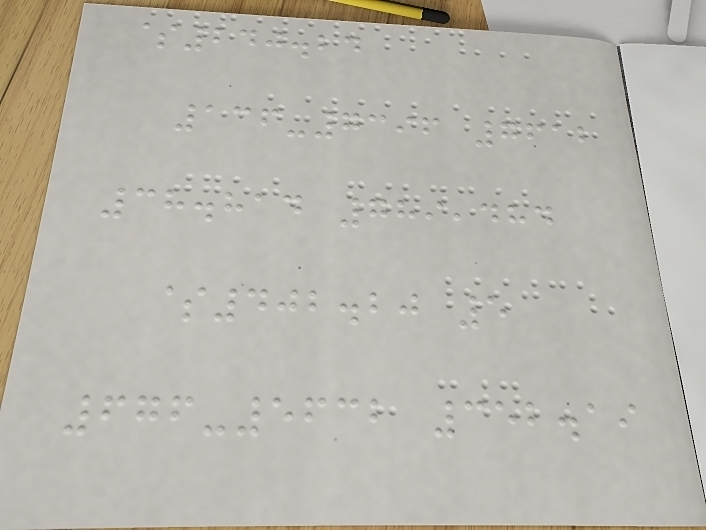$240.24
136-7396 7612
38.814 789,484
$402.20 5
676-5632 352.19
